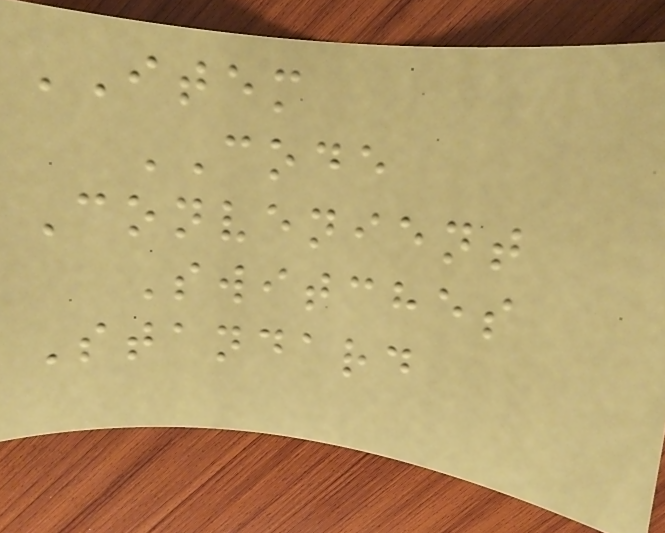ITEM
CODE
Convenient
Switches
Standard
